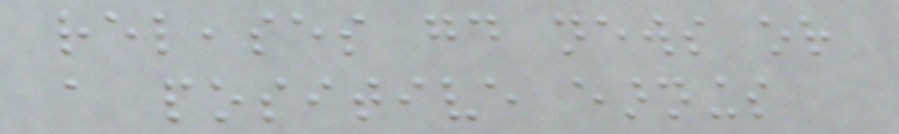releases good news or
a positive earnings
